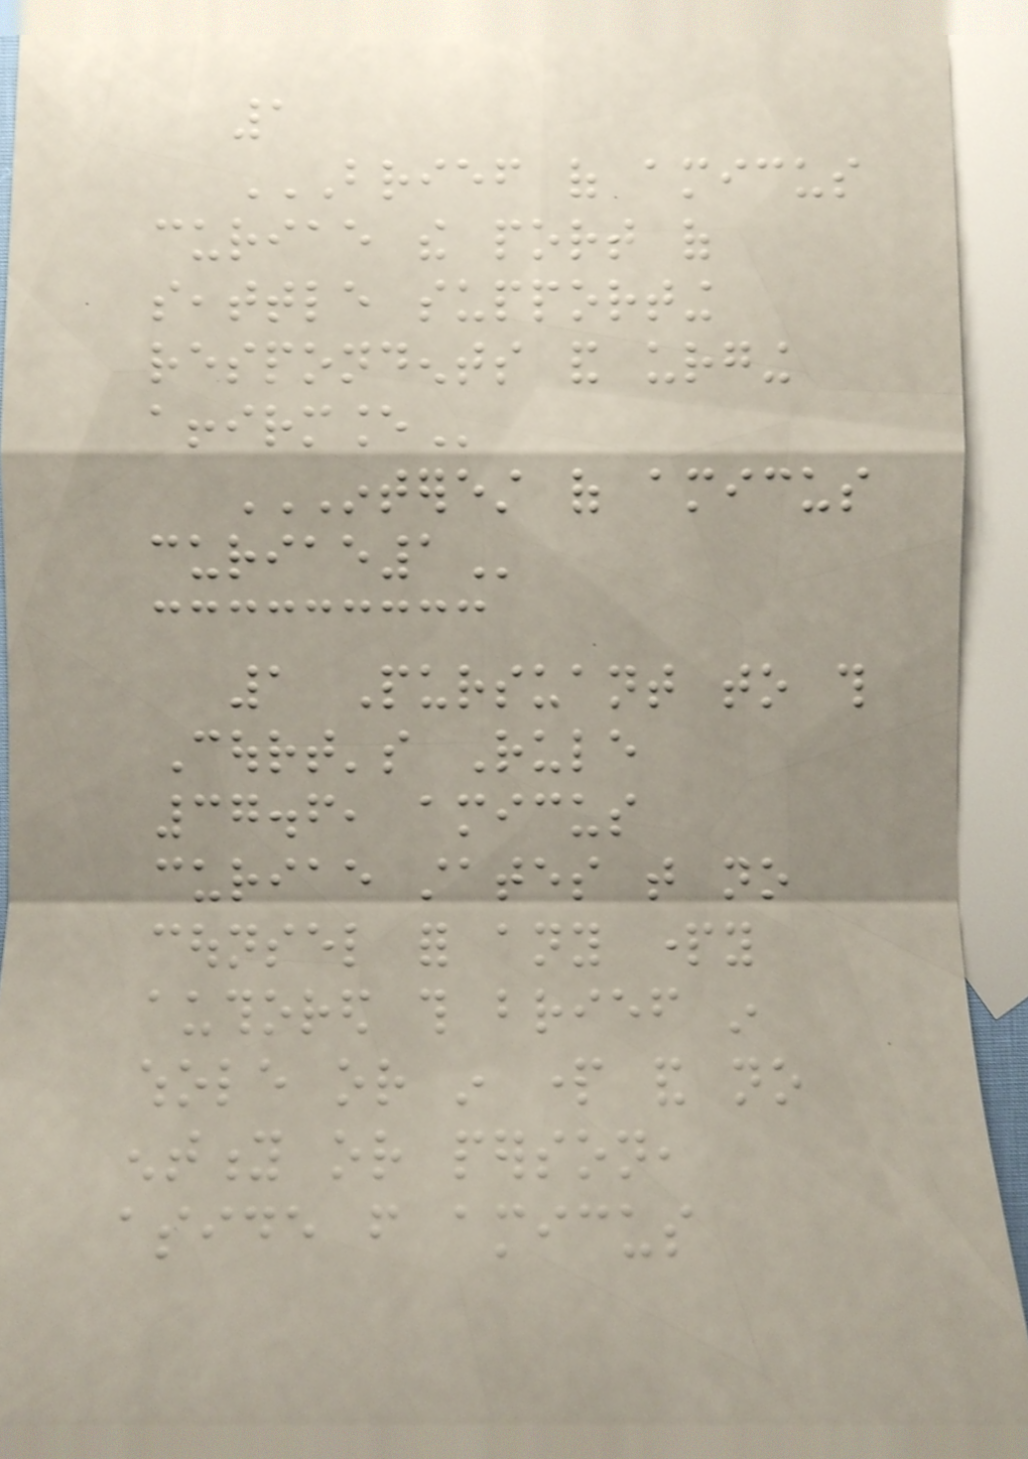1
BRIEF OF AMICUS
CURIAE THE PORT OF
SEATTLE SUPPORTING
RESPONDENTS AND URGING
AFFIRMANCE
INTEREST OF AMICUS
CURIAE1
1 Pursuant to this
Court's Rule
37.6, amicus
curiae states that no
counsel for any party
authored this brief in
whole or in part and no
entity or person,
aside from amicus
